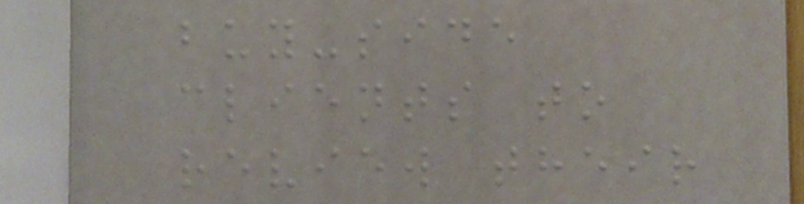buy-side
clients to
review their
